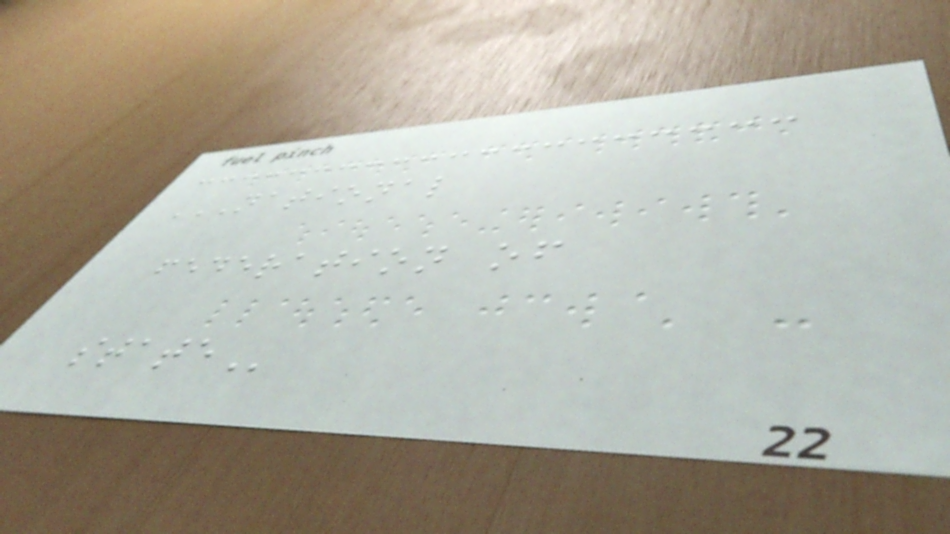NATIONAL
FEDERATION OF
STATE
